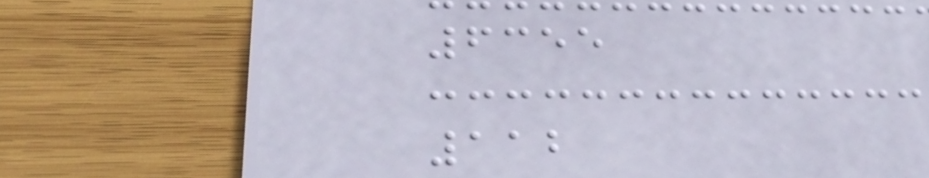6355
112
